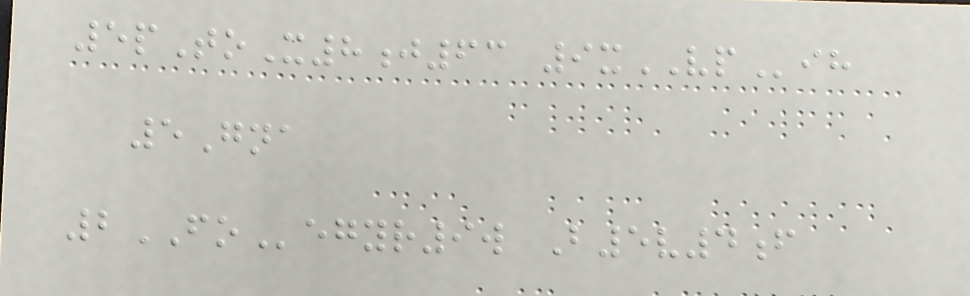5pToX8j63 9xVPih
5Gna
2FOegyr9w B5v4f
